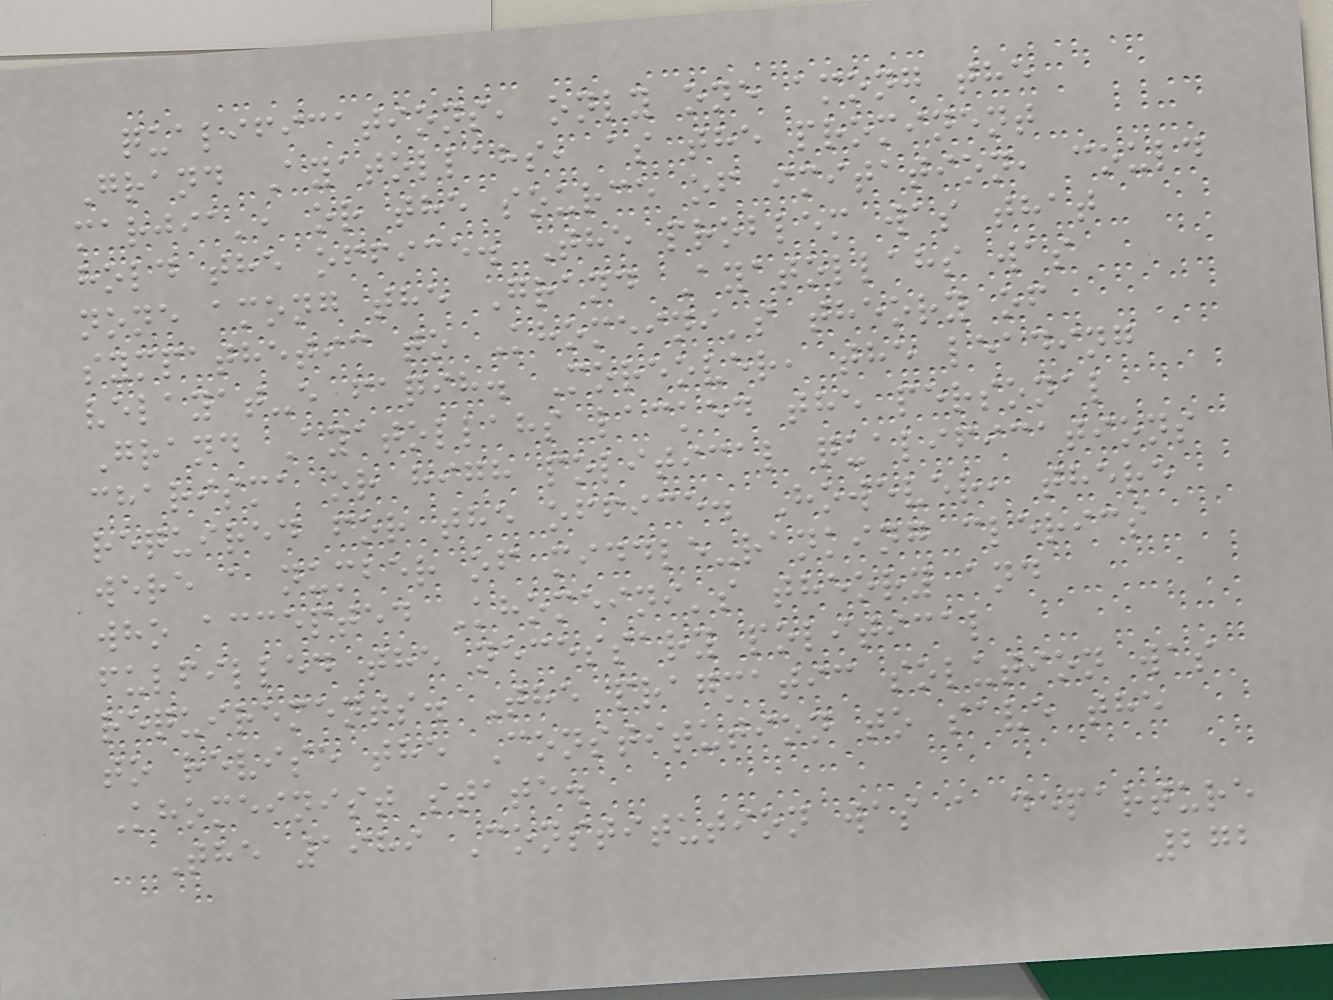qualifications, only one among the
Grand Ayatollahs, as the prominent
marjia', or the source of imitation, could
hold the office. The problem was that
none among the Grand Ayatollahs was
sympathetic to Khomeini's theory of
velayat-e faqih. Moreover, the leading
Grand Ayatollahs lacked the personal
charisma or high political qualifications
required for the office. However, there
were a number of middle-ranking clerics
who accepted Khomeini's theory and
fulfilled the necessary political
requirements. The pragmatic solution was
to revise the Constitution to save the
Khomeinist state.
The 1989 Constitution was a departure
272
